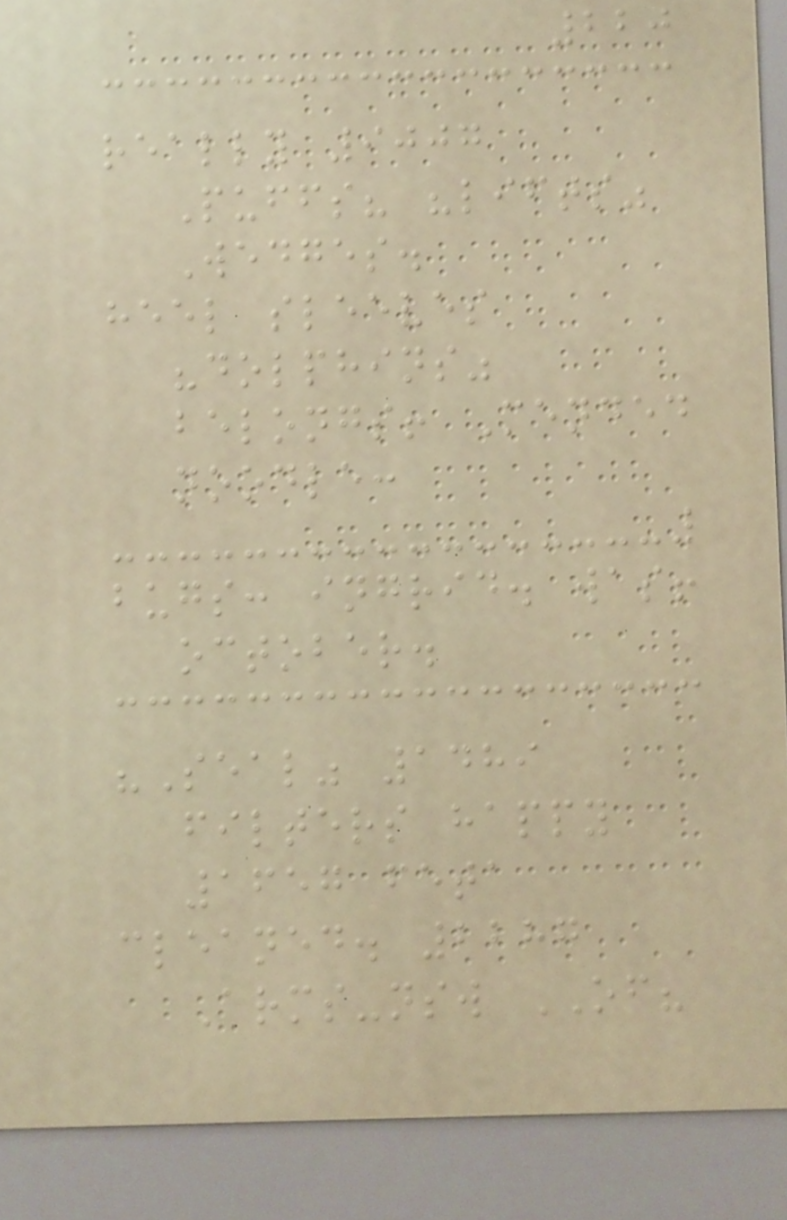220
really 9007
Puffs? "lifts"
Wedges.
heel sleeves
"dolphins"
belongs! Mended
noodle:
bugs: ingrid. was!
october.
"Seal" 1489
filters happy
1657 feta
cleaned. 2287
Arms-nsw OF?
